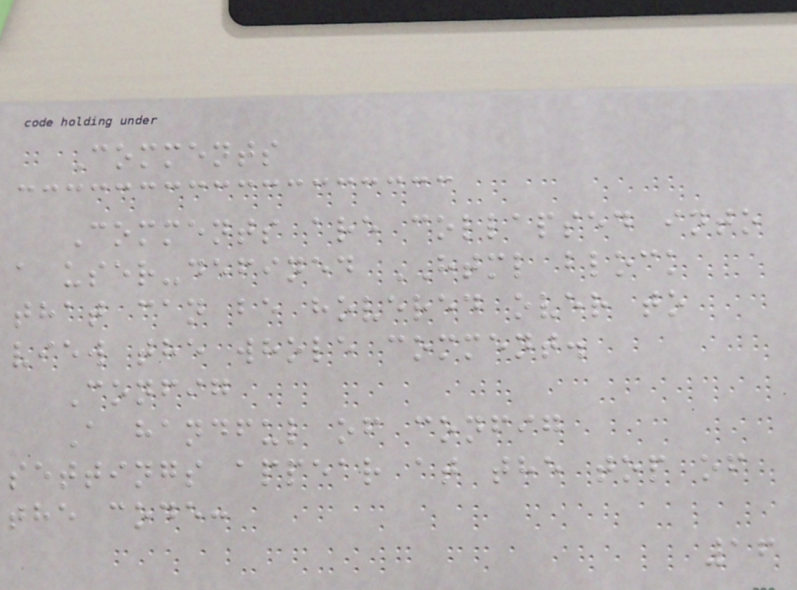Comments
Comments are collapsed into
a user-defined HTML block
that can be hovered over to
view the whole comment.
Config
A handful of config
settings appear at the top of
the code:
16
